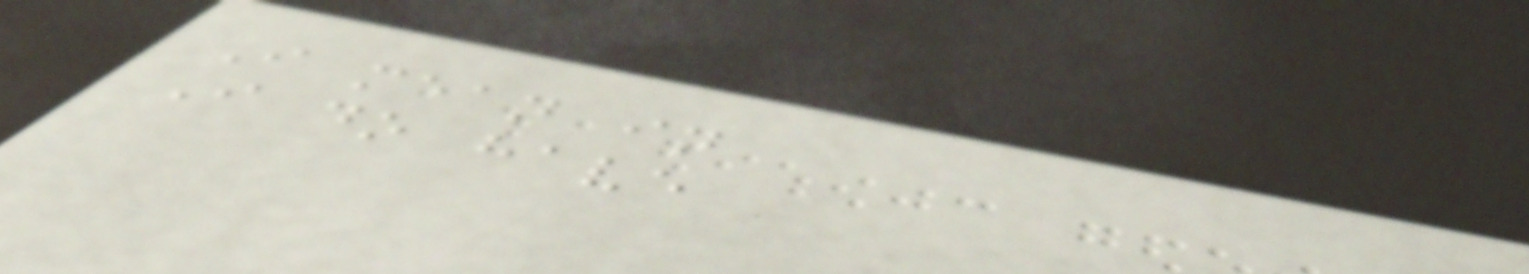I mean in
I do have
